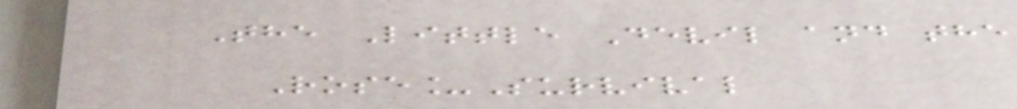The Little Devil and the
Rose_Survival
